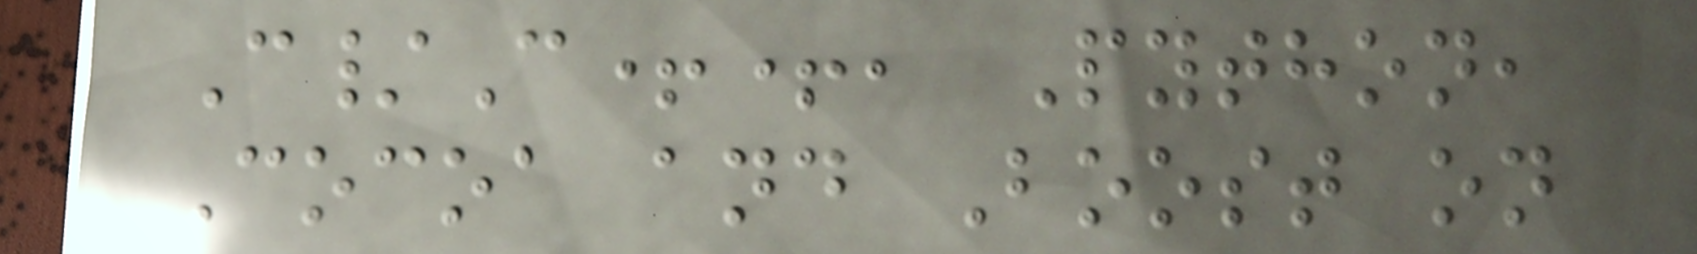C/C++, Python,
Cocoa and Boost on
